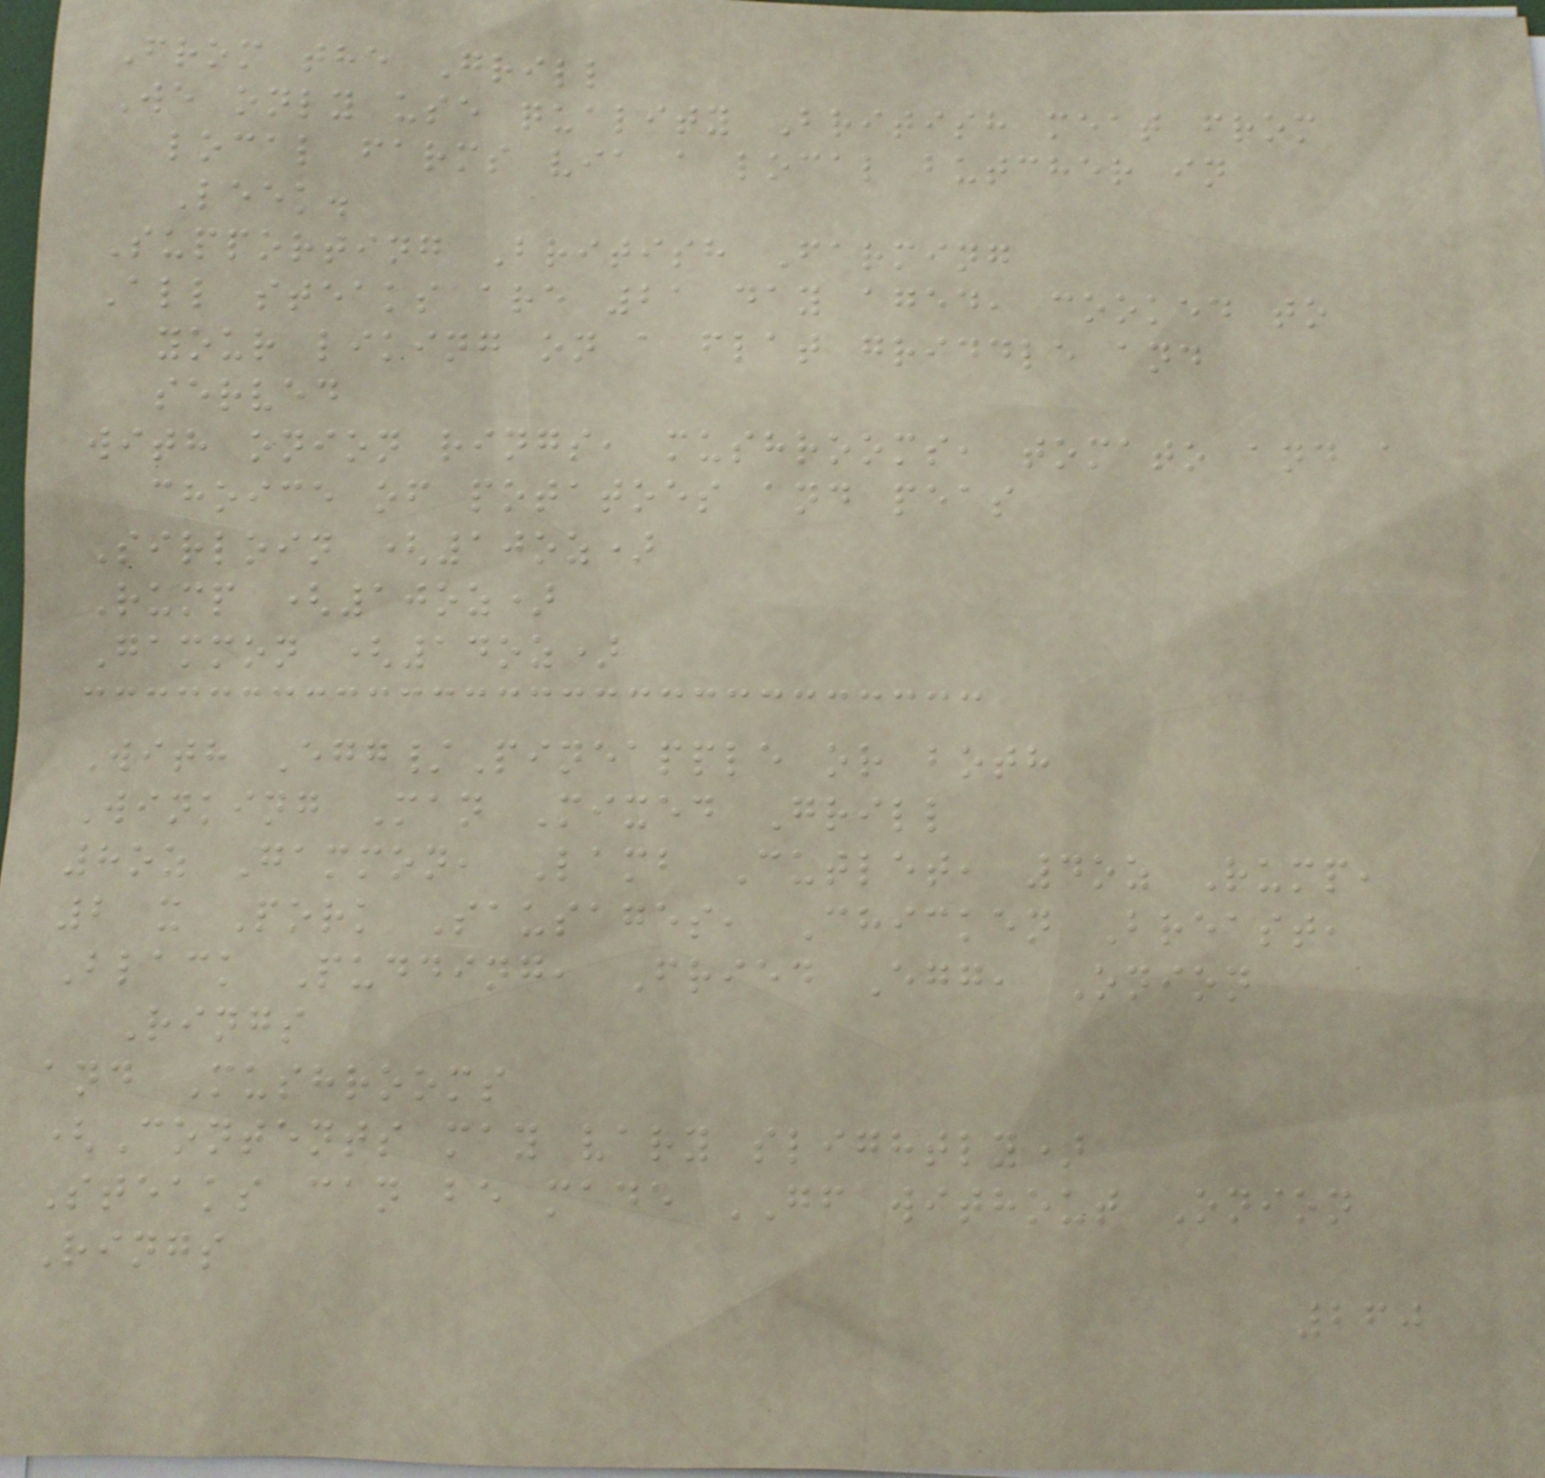From the Grill
We only use quality British meat from
local farms via a local butcher in
Leek.
Supporting British Farming
All steaks are 21 day aged, cooked to
your liking on a flat griddle and
served
with onion rings, mushrooms, tomato and a
choice of potatoes and peas
Sirloin (10oz)
Rump (10oz)
Gammon (14oz)
With Egg/Pineapple or both
Winking Man Mixed Grill
8oz Gammon, Lamb Cutlet, 4oz Rump,
2 x Pork Sausages, Chicken Breast,
Black Pudding, Fried Egg, Onion
Rings
and Mushrooms
(Contents may vary slightly)
Steaks can be made GF without Onion
Rings
260
